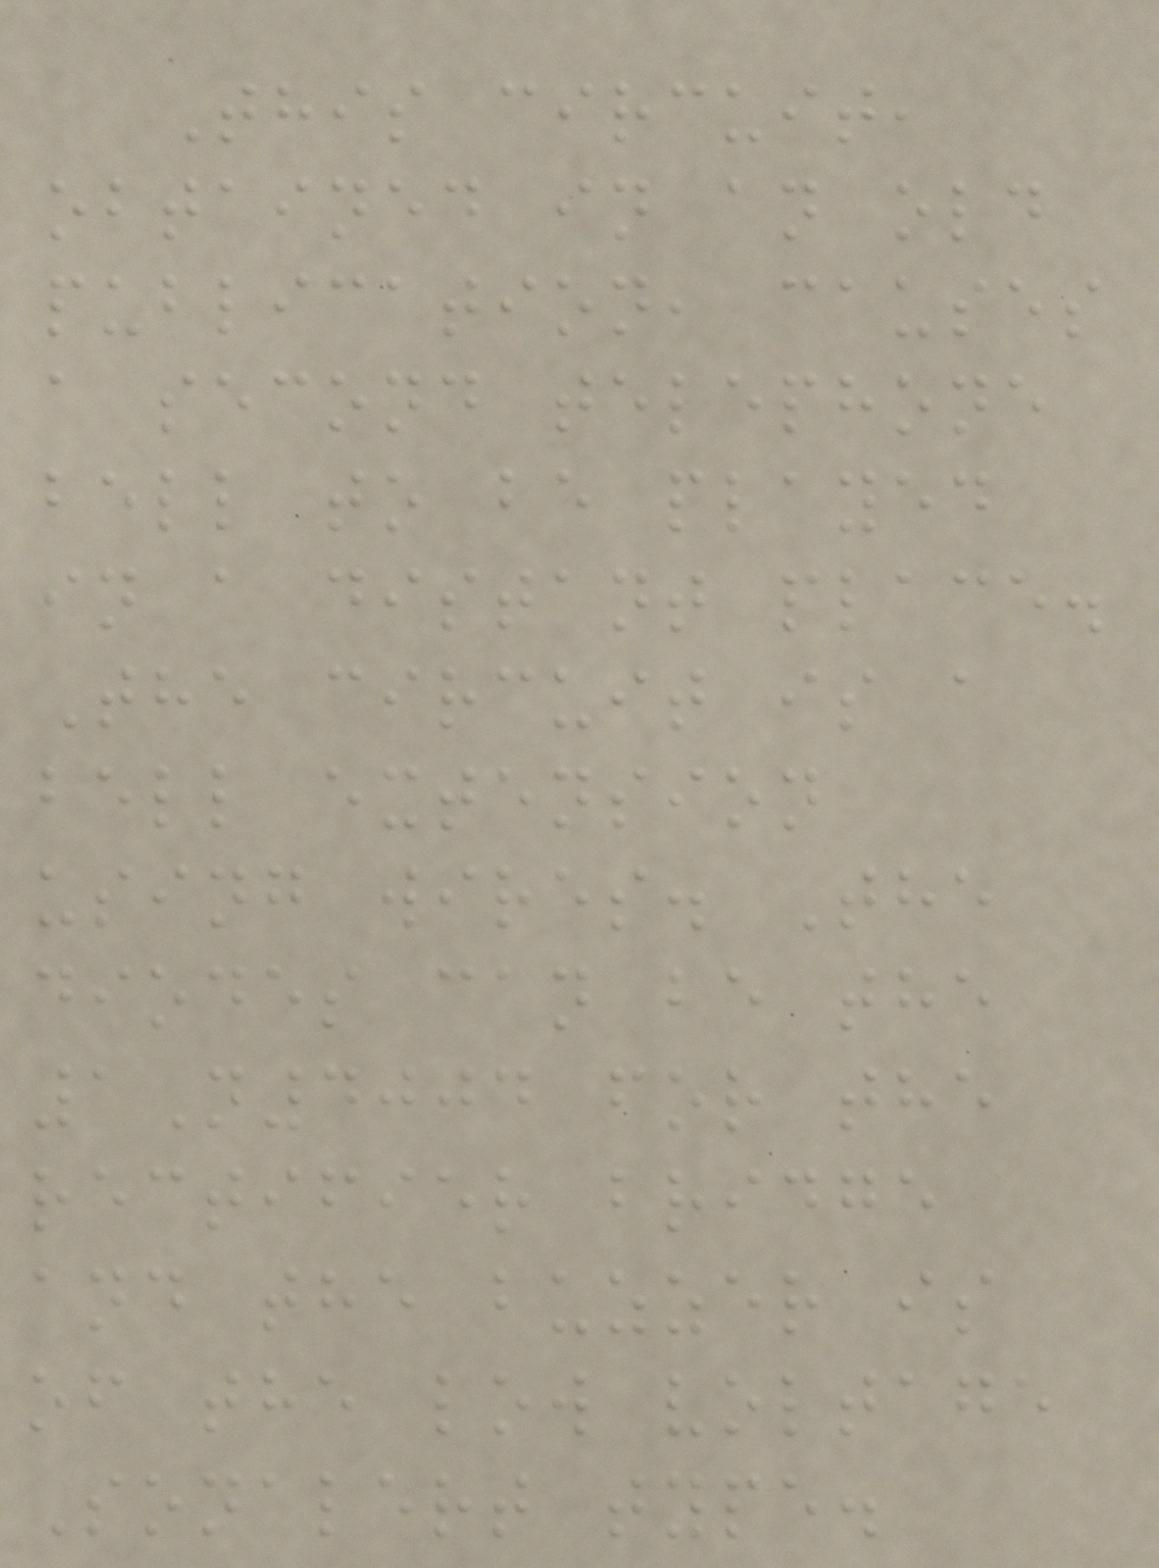This circuit,
obtained in an old
publication, causes
a second telephone
bell to be played
in a distant place.
The circuit is a
bell extension
using wires. The
diodes can be the
1N4004 for the
rectifier bridge
and the buzzer is
of the low voltage
Sonalert type.
